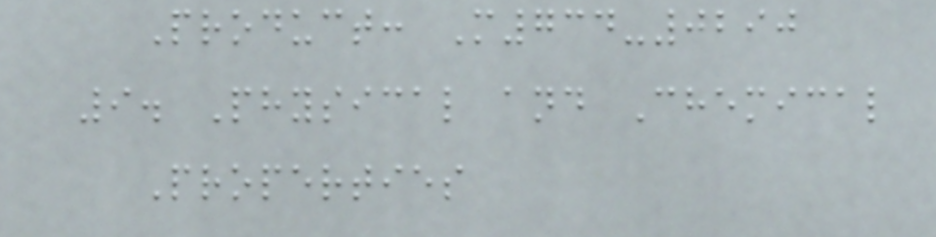Product: M734-0290
9. Physical and Chemical
Properties
